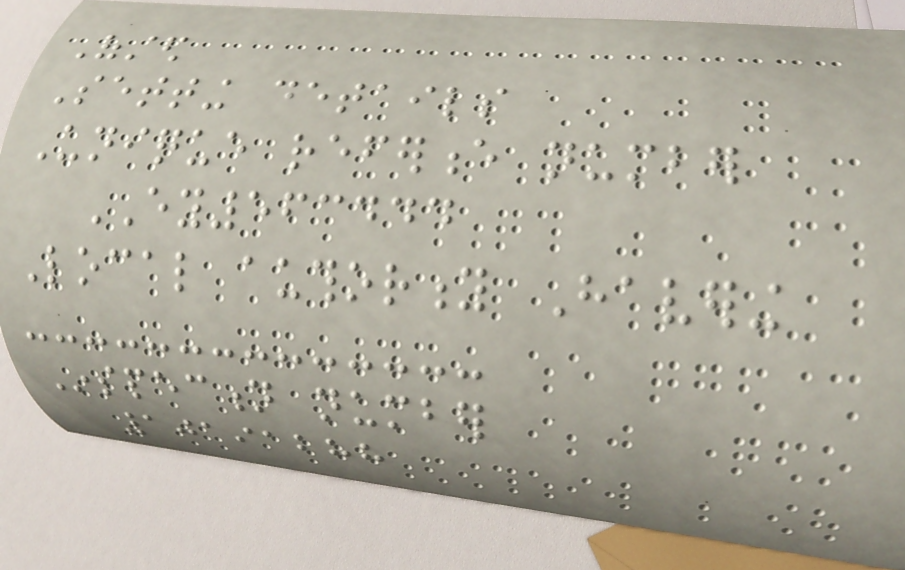Ofsted
Setting details
Unique reference number
EY563444
Local authority Havering
Inspection number
10191288
